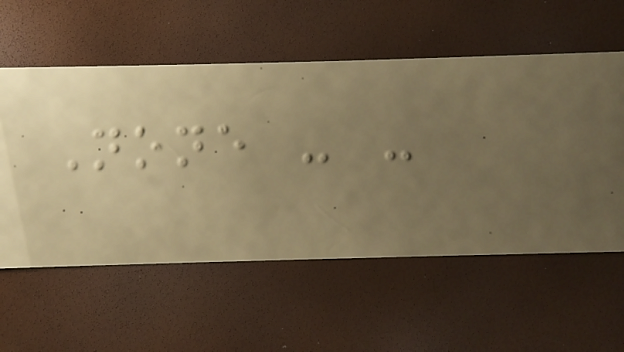None - -
